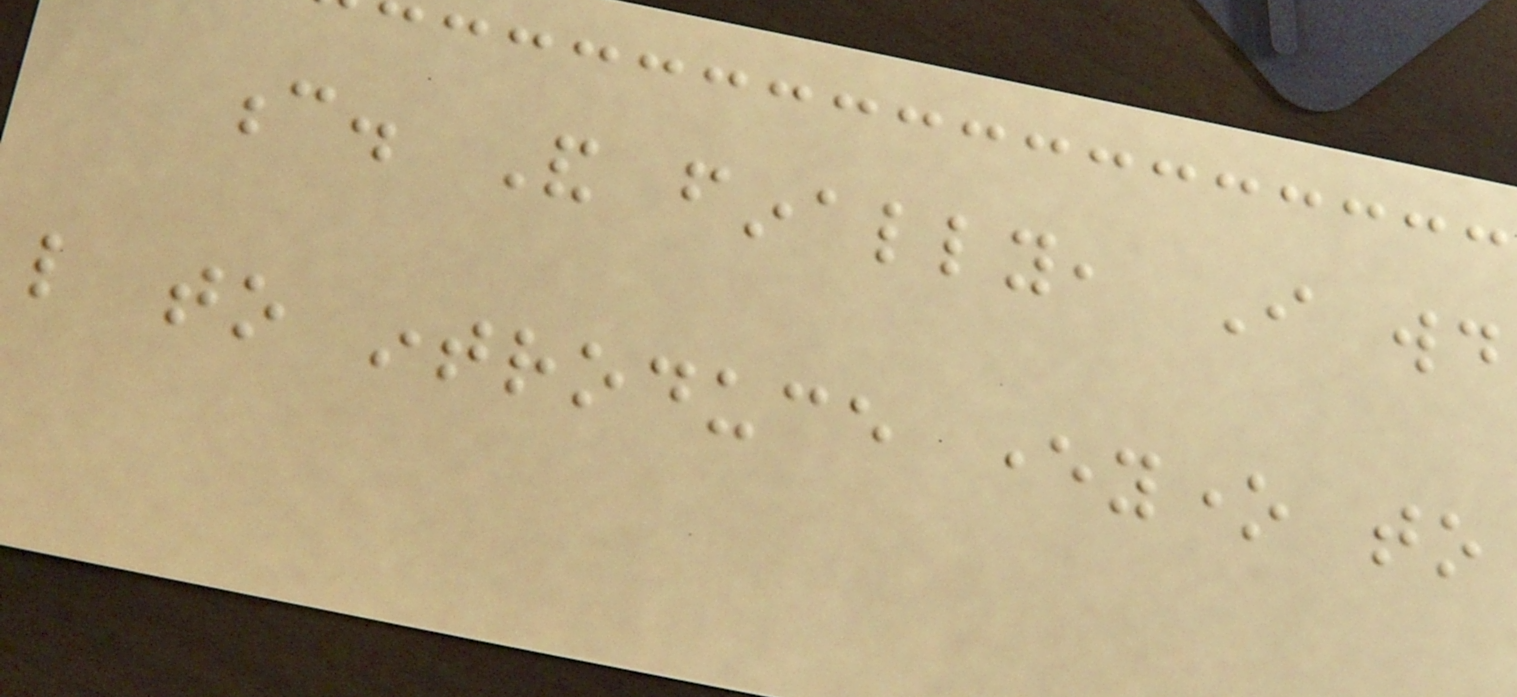c. And finally, I would
like to introduce everyone to
